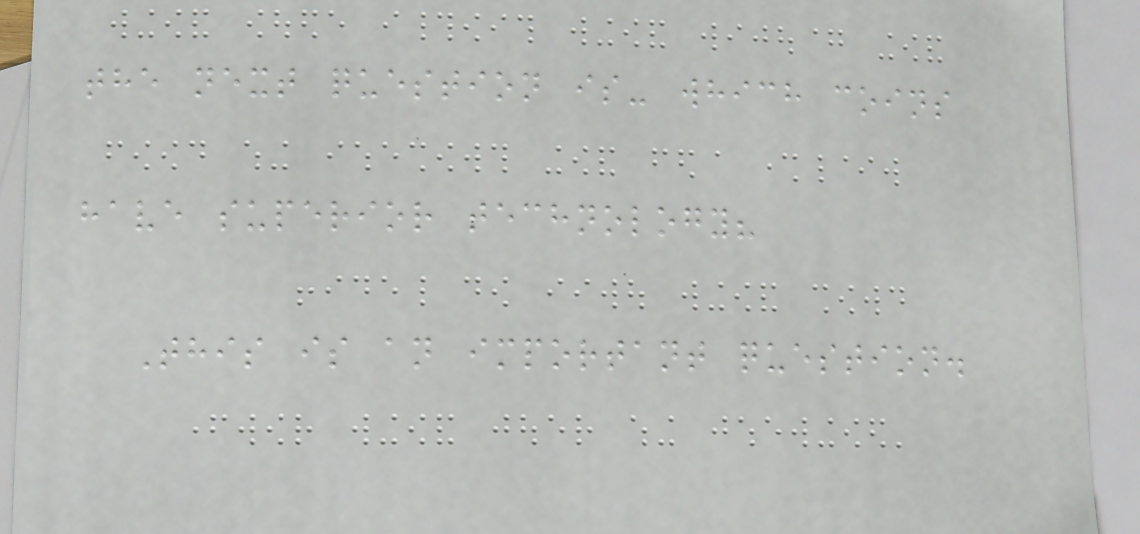the next question is- which coins
have superior technology?
This is an important question.
